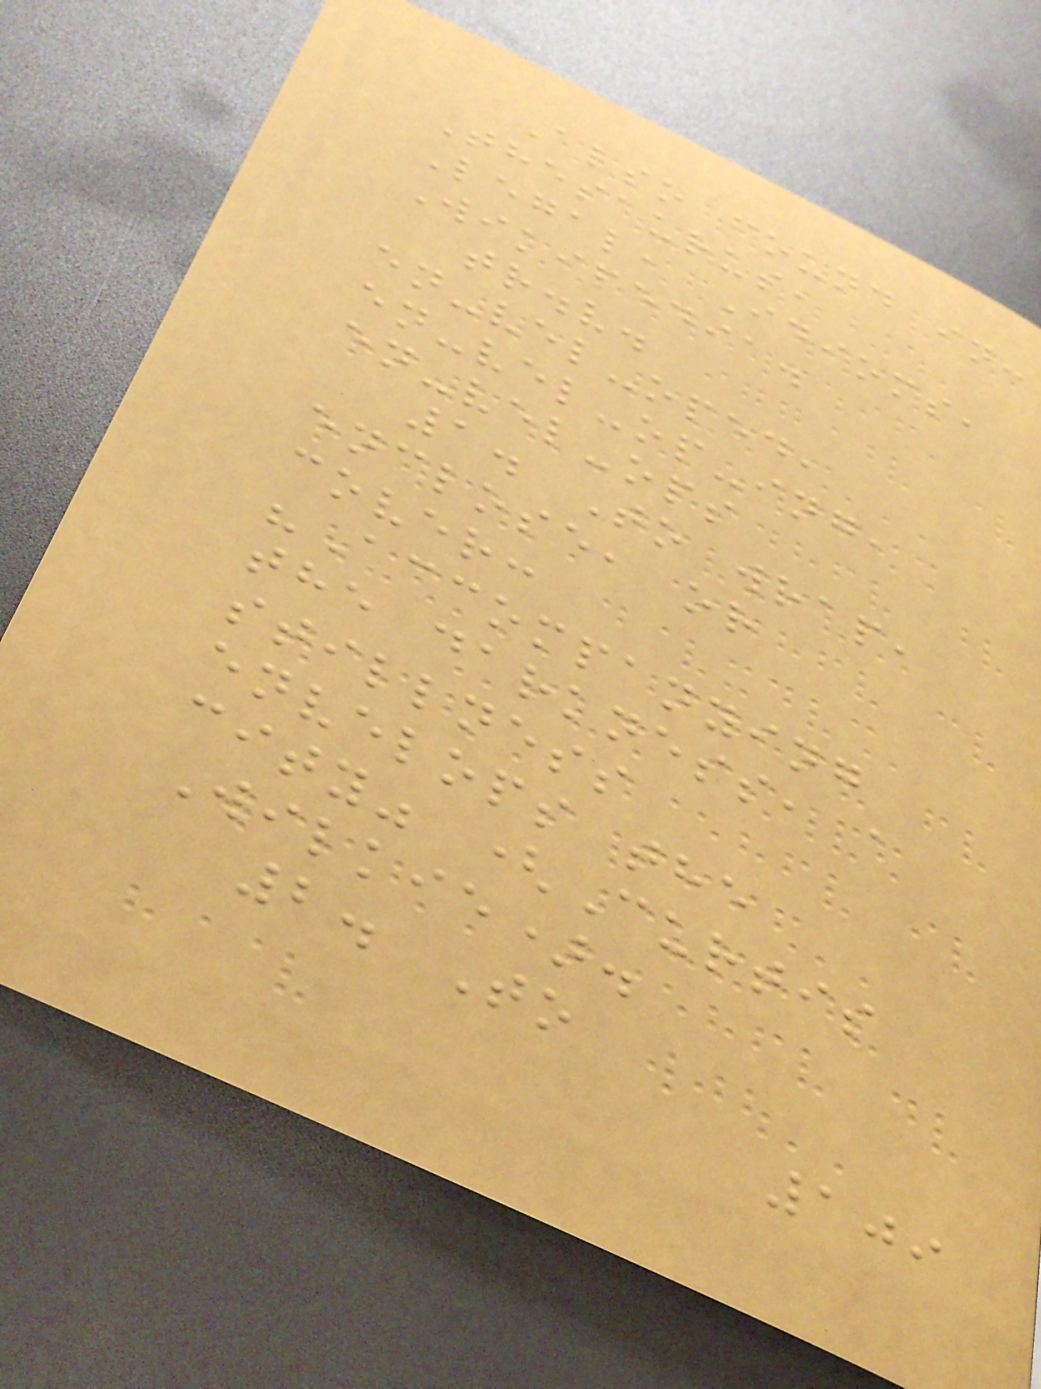Also found in:
Thesaurus,
Legal, Idioms,
Wikipedia.
tr.v.
en-vel-oped,
en-vel-op-ing,
en-vel-ops
1. To wrap,
enclose, or
cover:
"Accompanying
the darkness, a
stillness
envelops the
city" (Curtis
Wilkie).
2. To
109
